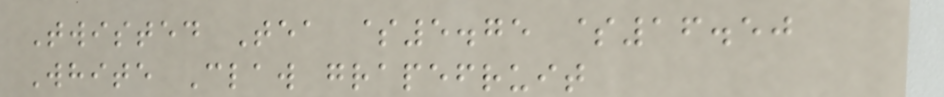Twisted Tea $5.75 $16.50
White Claw grapefruit
